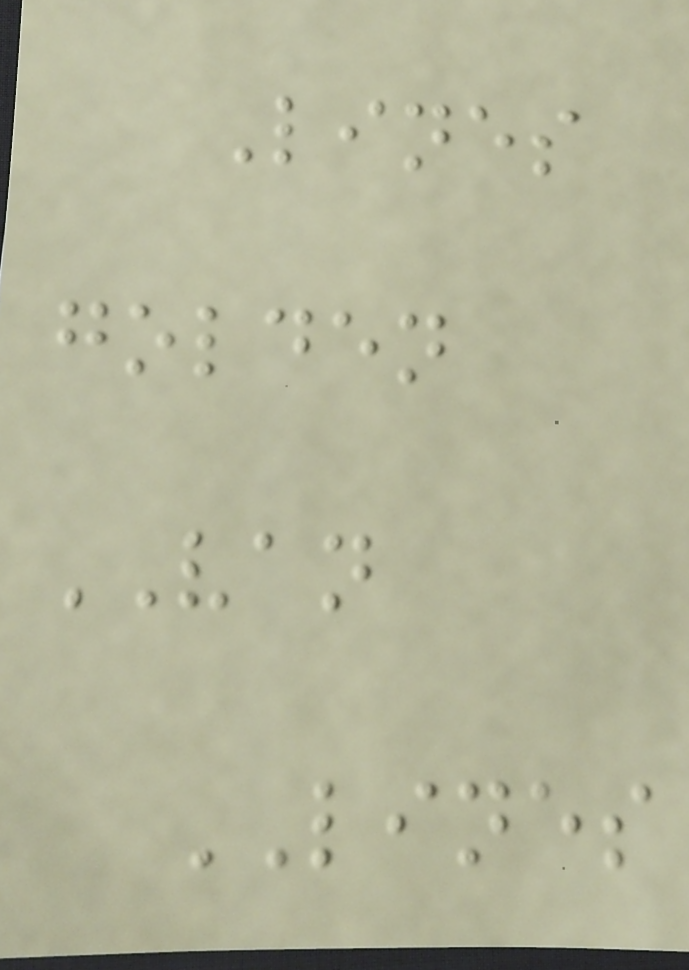Lines
golden
VAN
LINES
